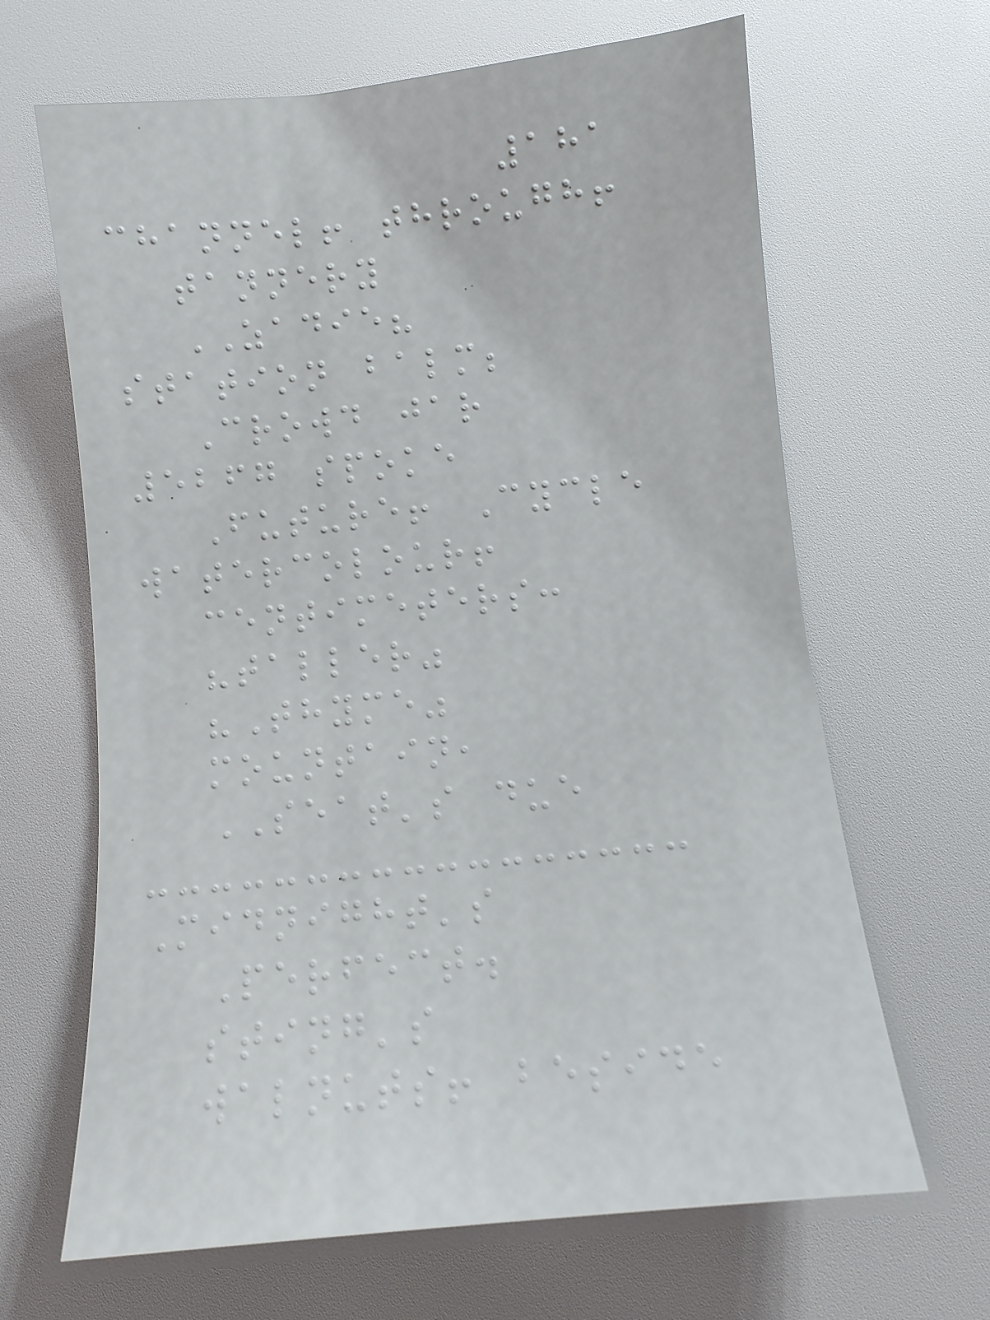181
channel! through!
tannery
ZADIE?
station balm;
Crowd jar
5267 spoke
Future! Cycle
watercolour!
centimeters:
"taller"
"Thyme"
mountain,
SEAT's due
Midnight's
Perfect.
sting's
walnuts! beside
